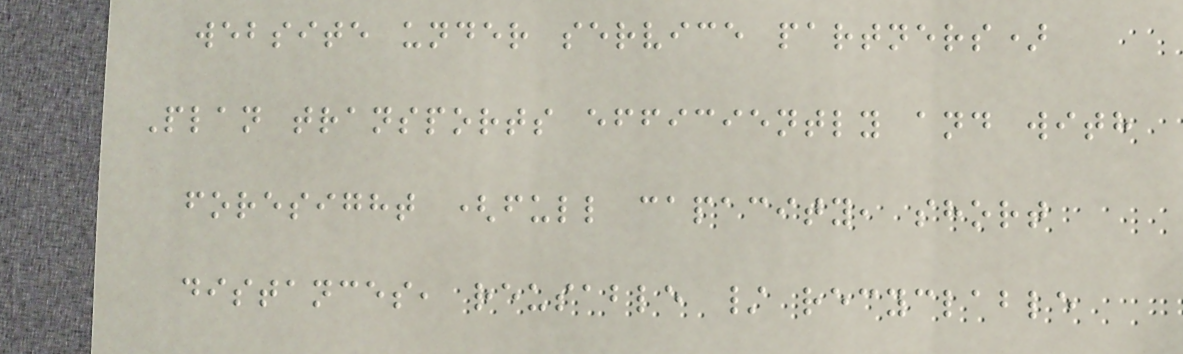website under service partners)
Plan transports efficiently and with
foresight (full capacity, short
distances, reusable / recyclable
